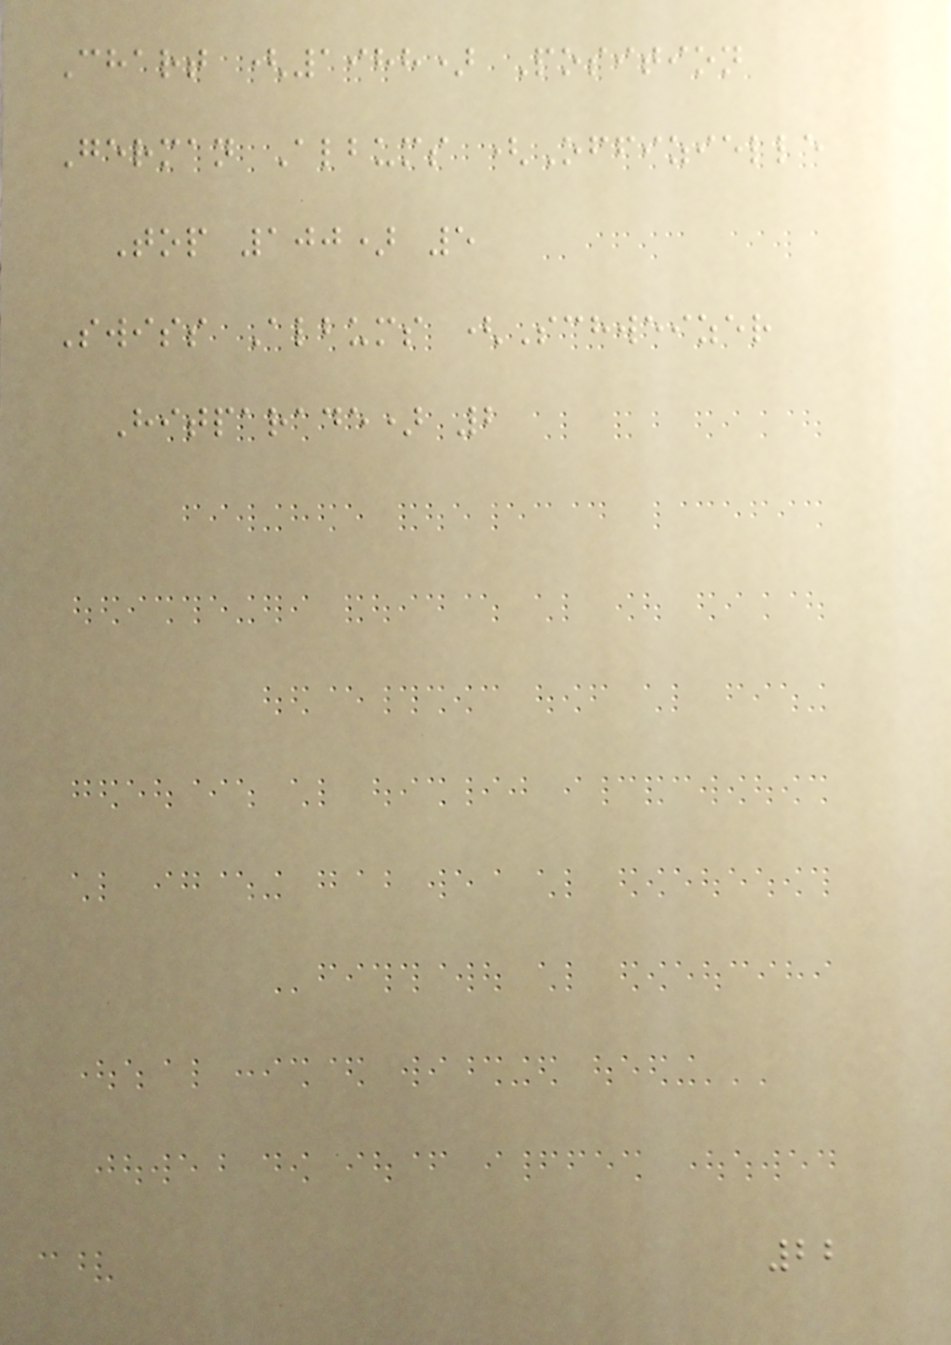Chart (1988) Position
German Albums (Offizielle
Top 100) 5
Swiss Albums (Schweizer
Hitparade) 2
22
